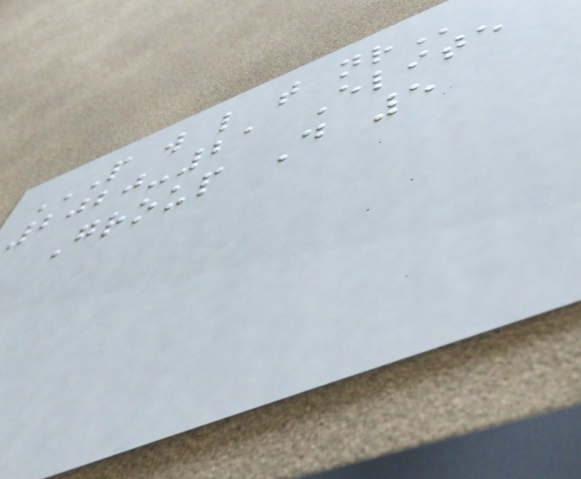P W L T NR
2020-21 Elite
Group D 5
